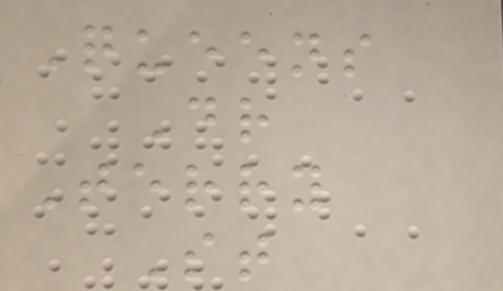Queens
Dr
Terry
St
